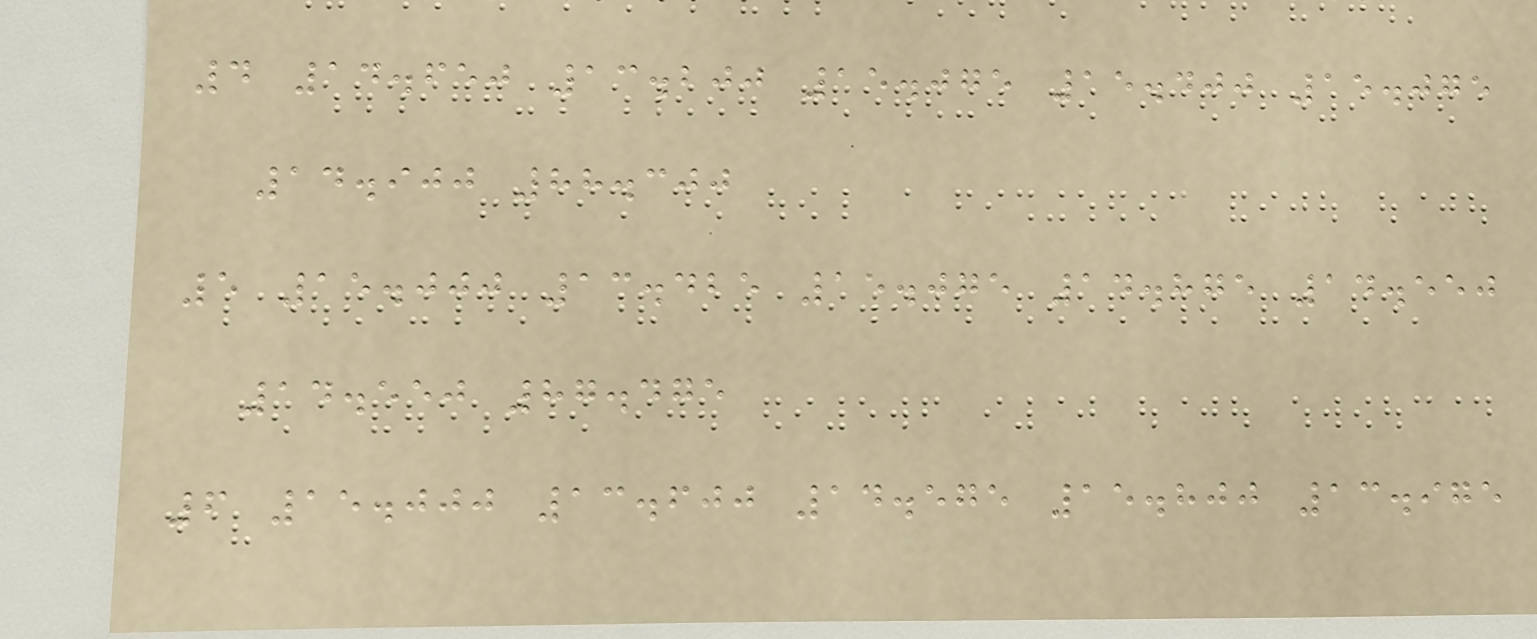4 14.650 13.200 15.075 15.400 15.075
14.900 88.300
5 15.000 13.425 15.075 14.875 14.550
14.550 87.475
6 15.000 13.600 14.575 15.800 13.975
